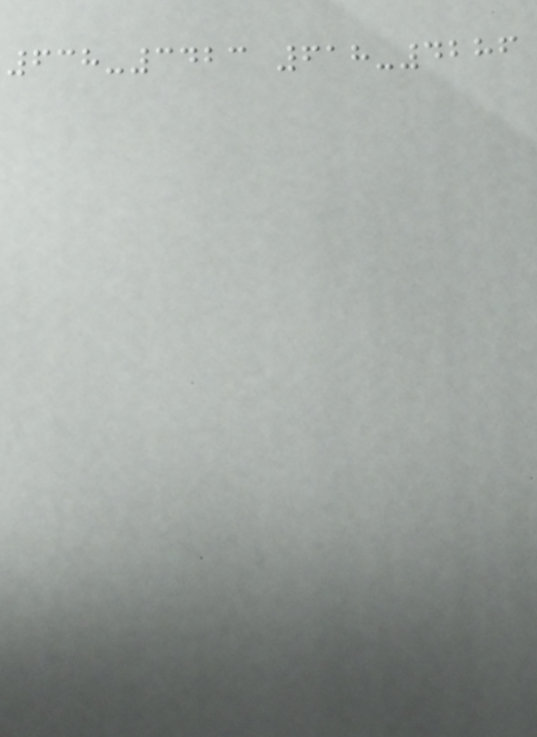638-3423 618-4286
